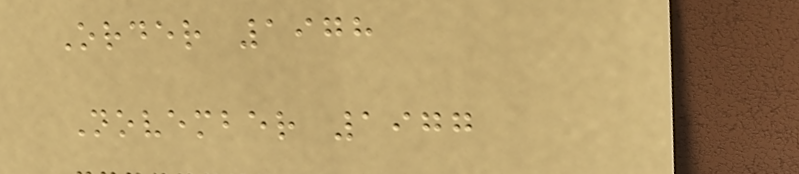Order 1978
November 1977
